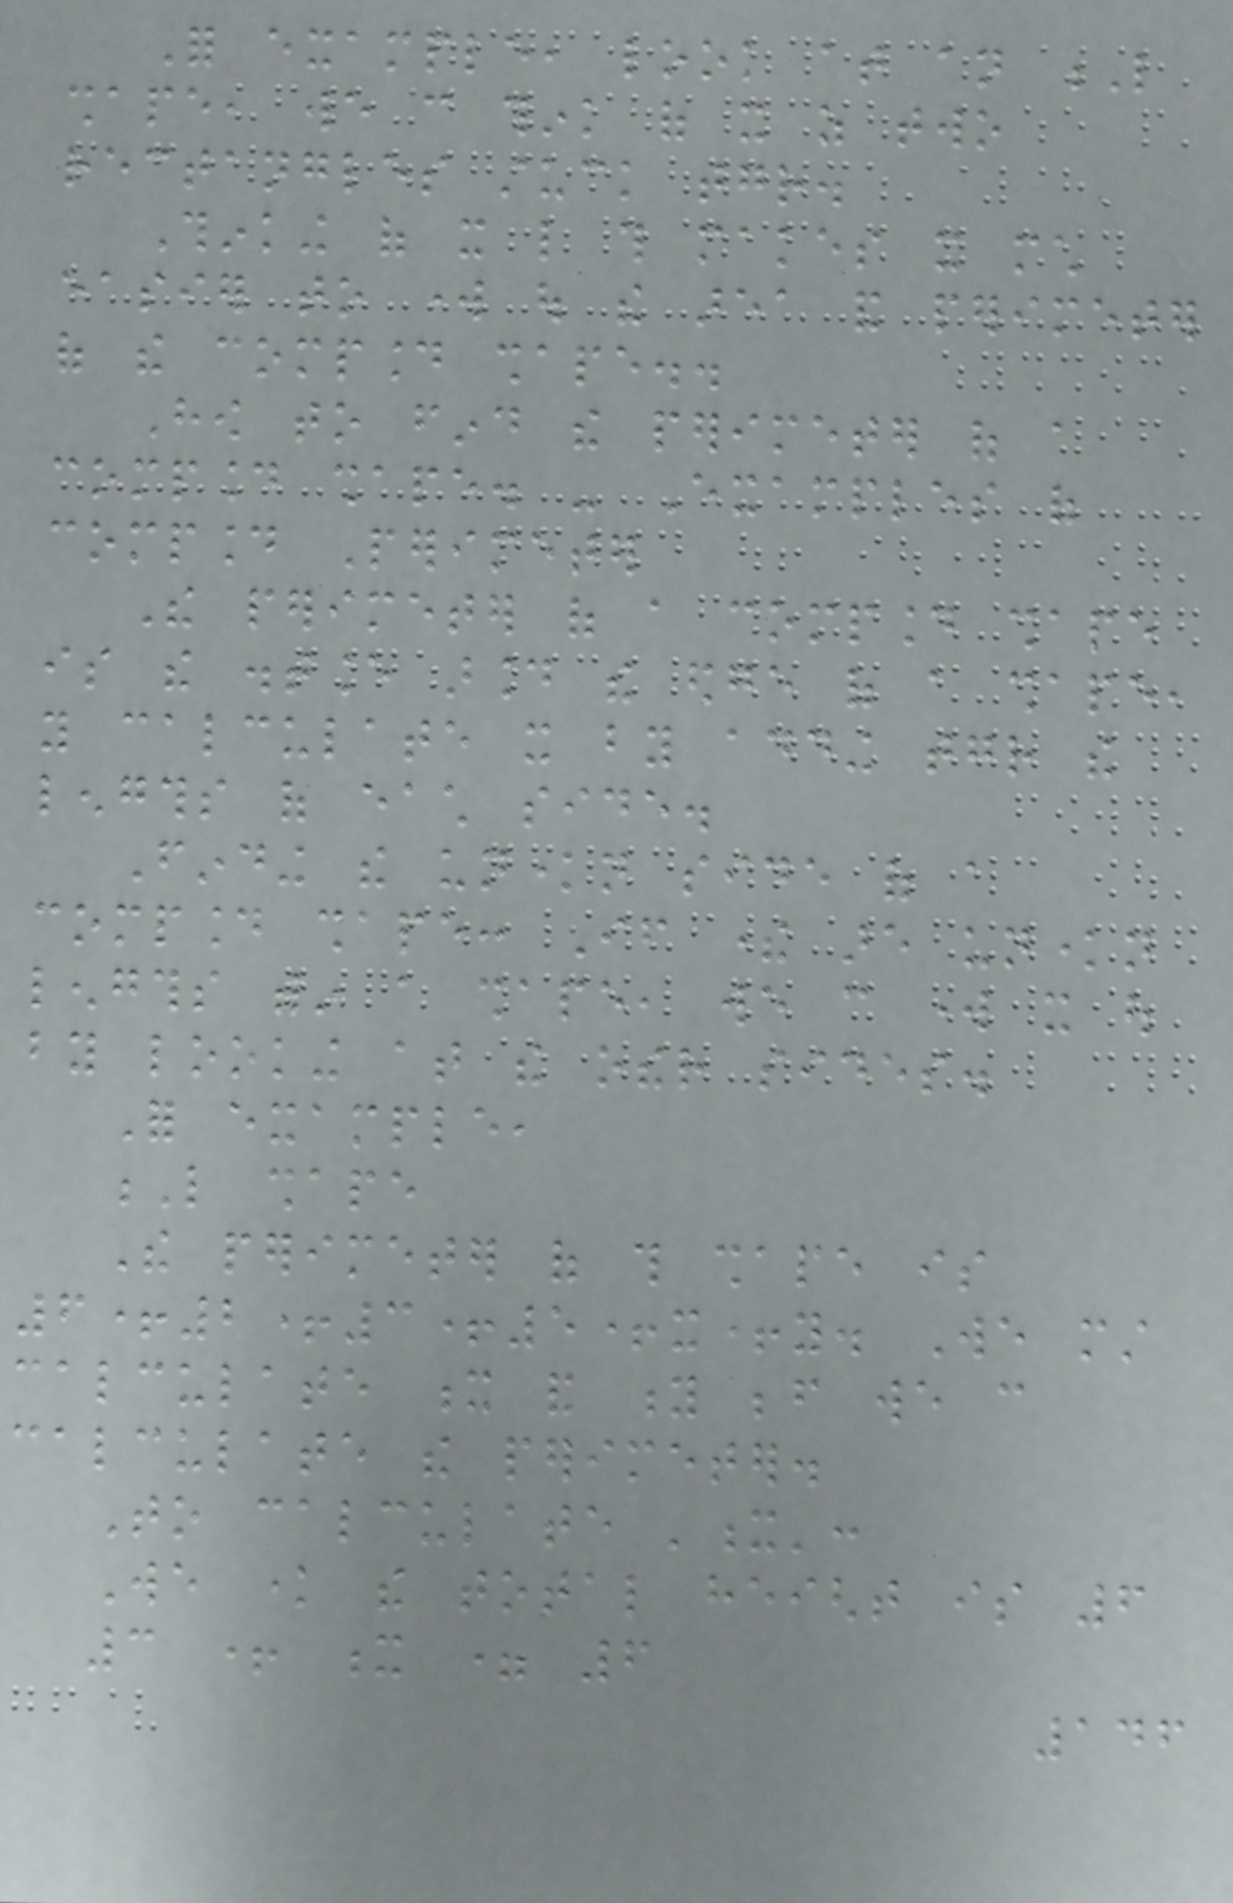For example, look at an L
shape, we can think of it as two
rectangles stuck together.
Thinking of it like this makes it much
easier to work out the area and perimeter
of the compound shape..
How to find the perimeter of a
compound shape. - Examples of
compound Perimeter
The perimeter of a compound shape
is the distance around the edge of a shape,
you calculate it by adding together the
lengths of each side.
Finding the unknown side of a
compound shape: If there are unknown
lengths within a shape, we can work it out
by looking at the other sides.
For example,
L shape
The perimeter of this shape is
6+2+3+5+x+y. We must
calculate x and y before we can
calculate the perimeter.
To calculate 'x':
We know the total height is 6
3 + x = 6
146
